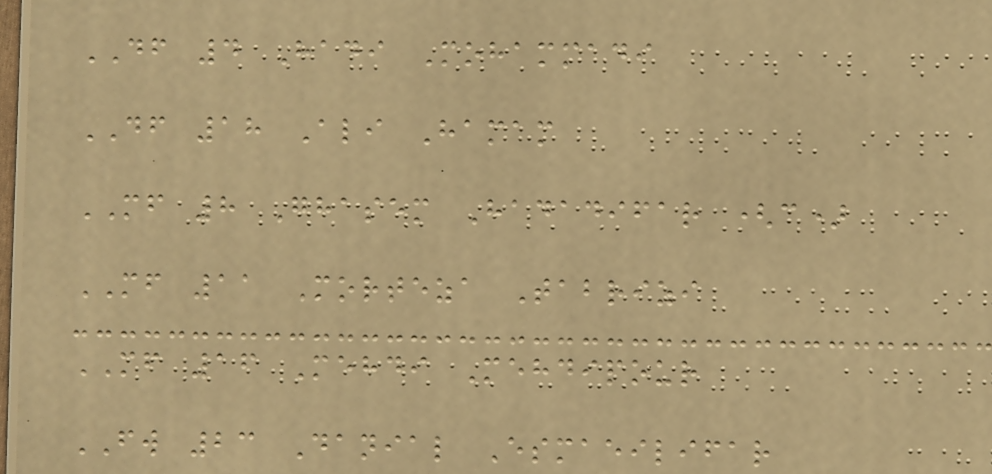DF 4 Hadi Mohammadi
DF 18 Ali Hamam
MF 8 Ghasem Hadadifar (c)
MF 11 Morteza Tabrizi
MF 16 Mehdi Mehdipour
FW 23 Danial Esmaeilifar
